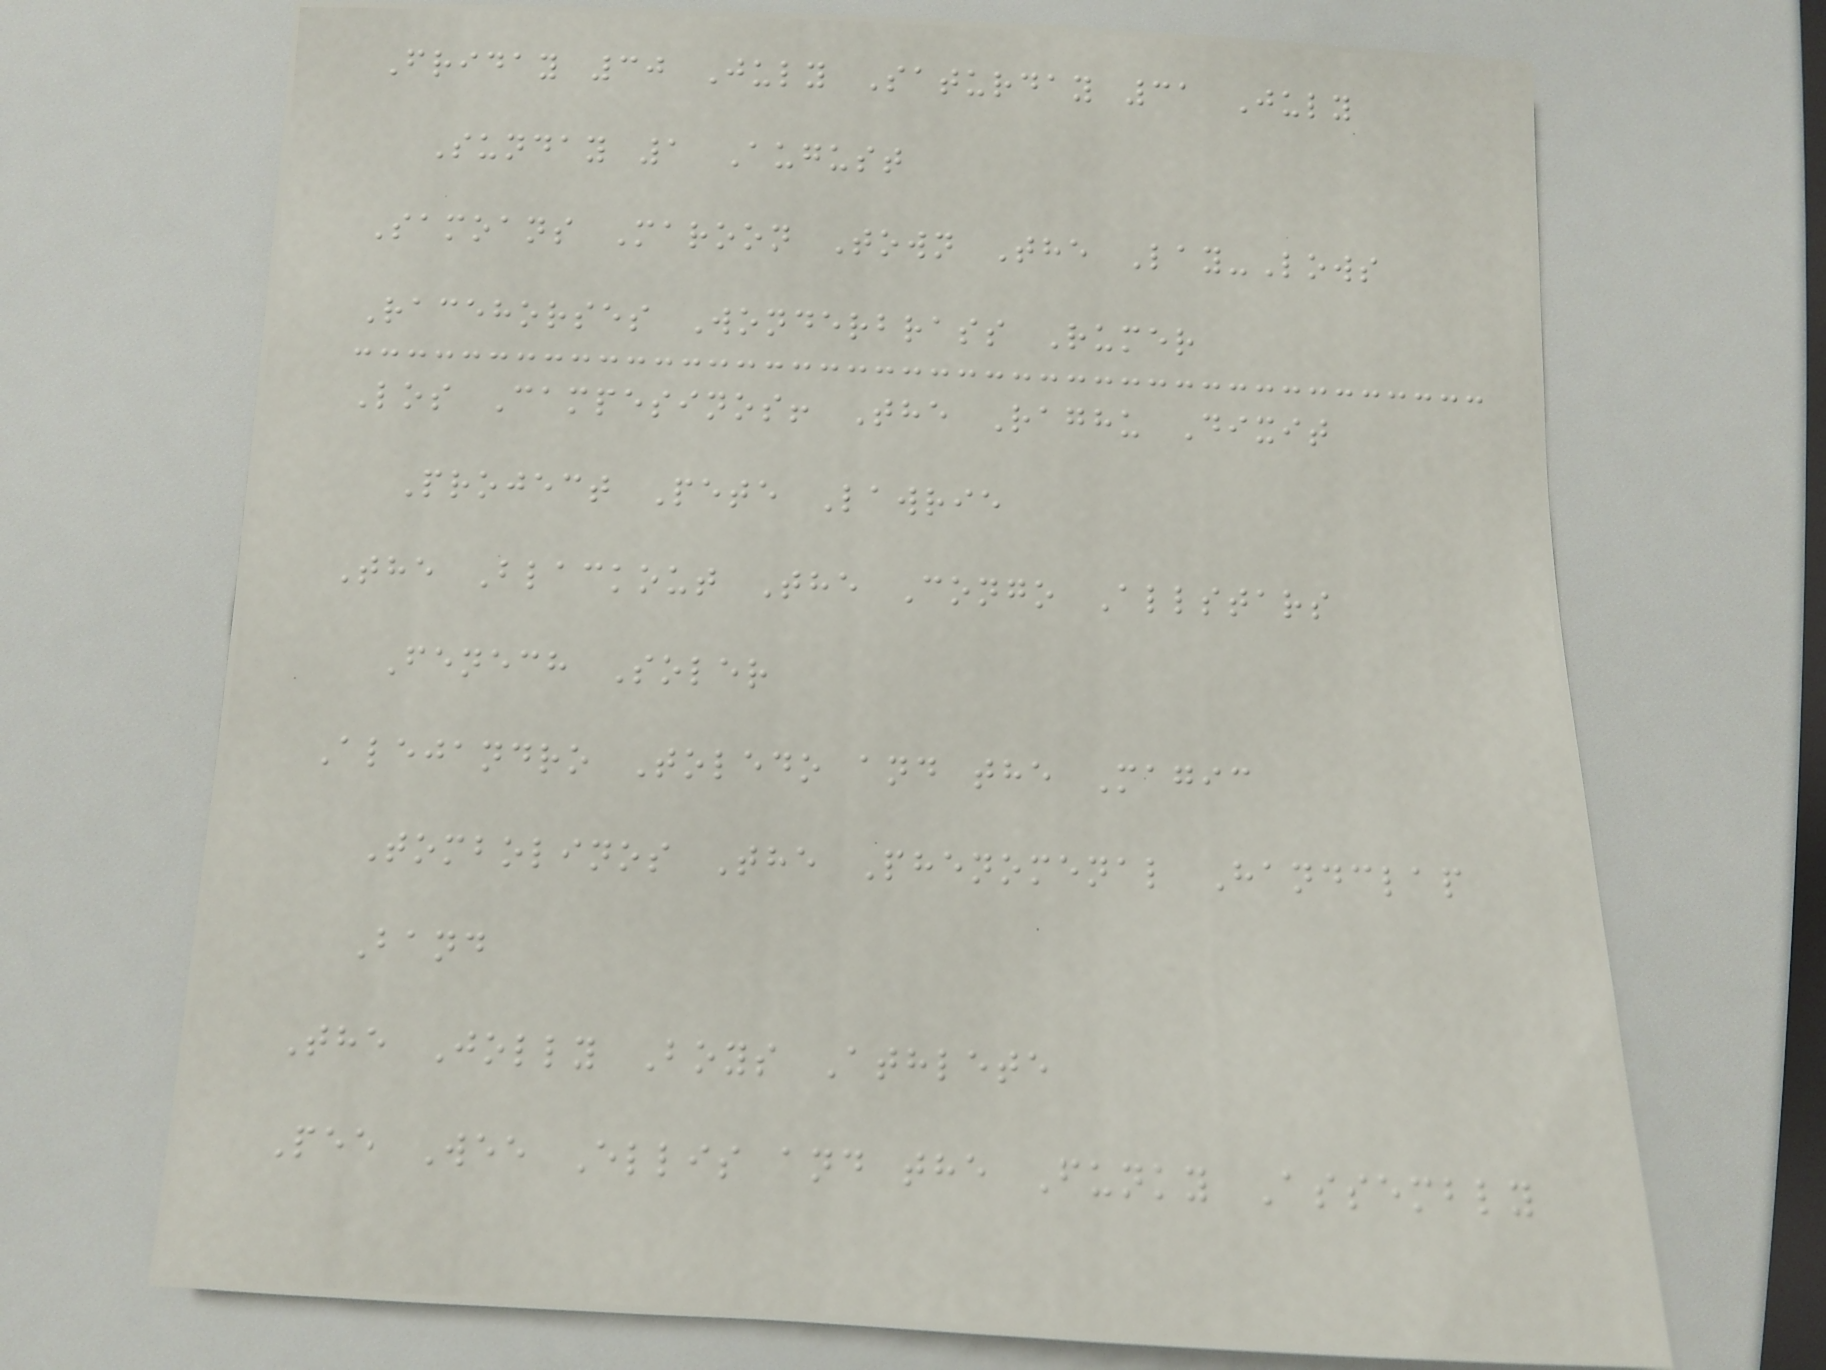Friday 30 July Saturday 31 July
Sunday 1 August
Samoans Maroon Town The Lay-Lows
Racehorses Wonderbrass Rumer
Los Campesinos! The Raghu Dixit
Project Pete Lawrie
The Blackout The Congo Allstars
Fenech Soler
Alejandro Toledo and the Magic
Tombolinos The Phenomenal Handclap
Band
The Jolly Boys Athlete
Pee Wee Ellis and the Funky Assembly
